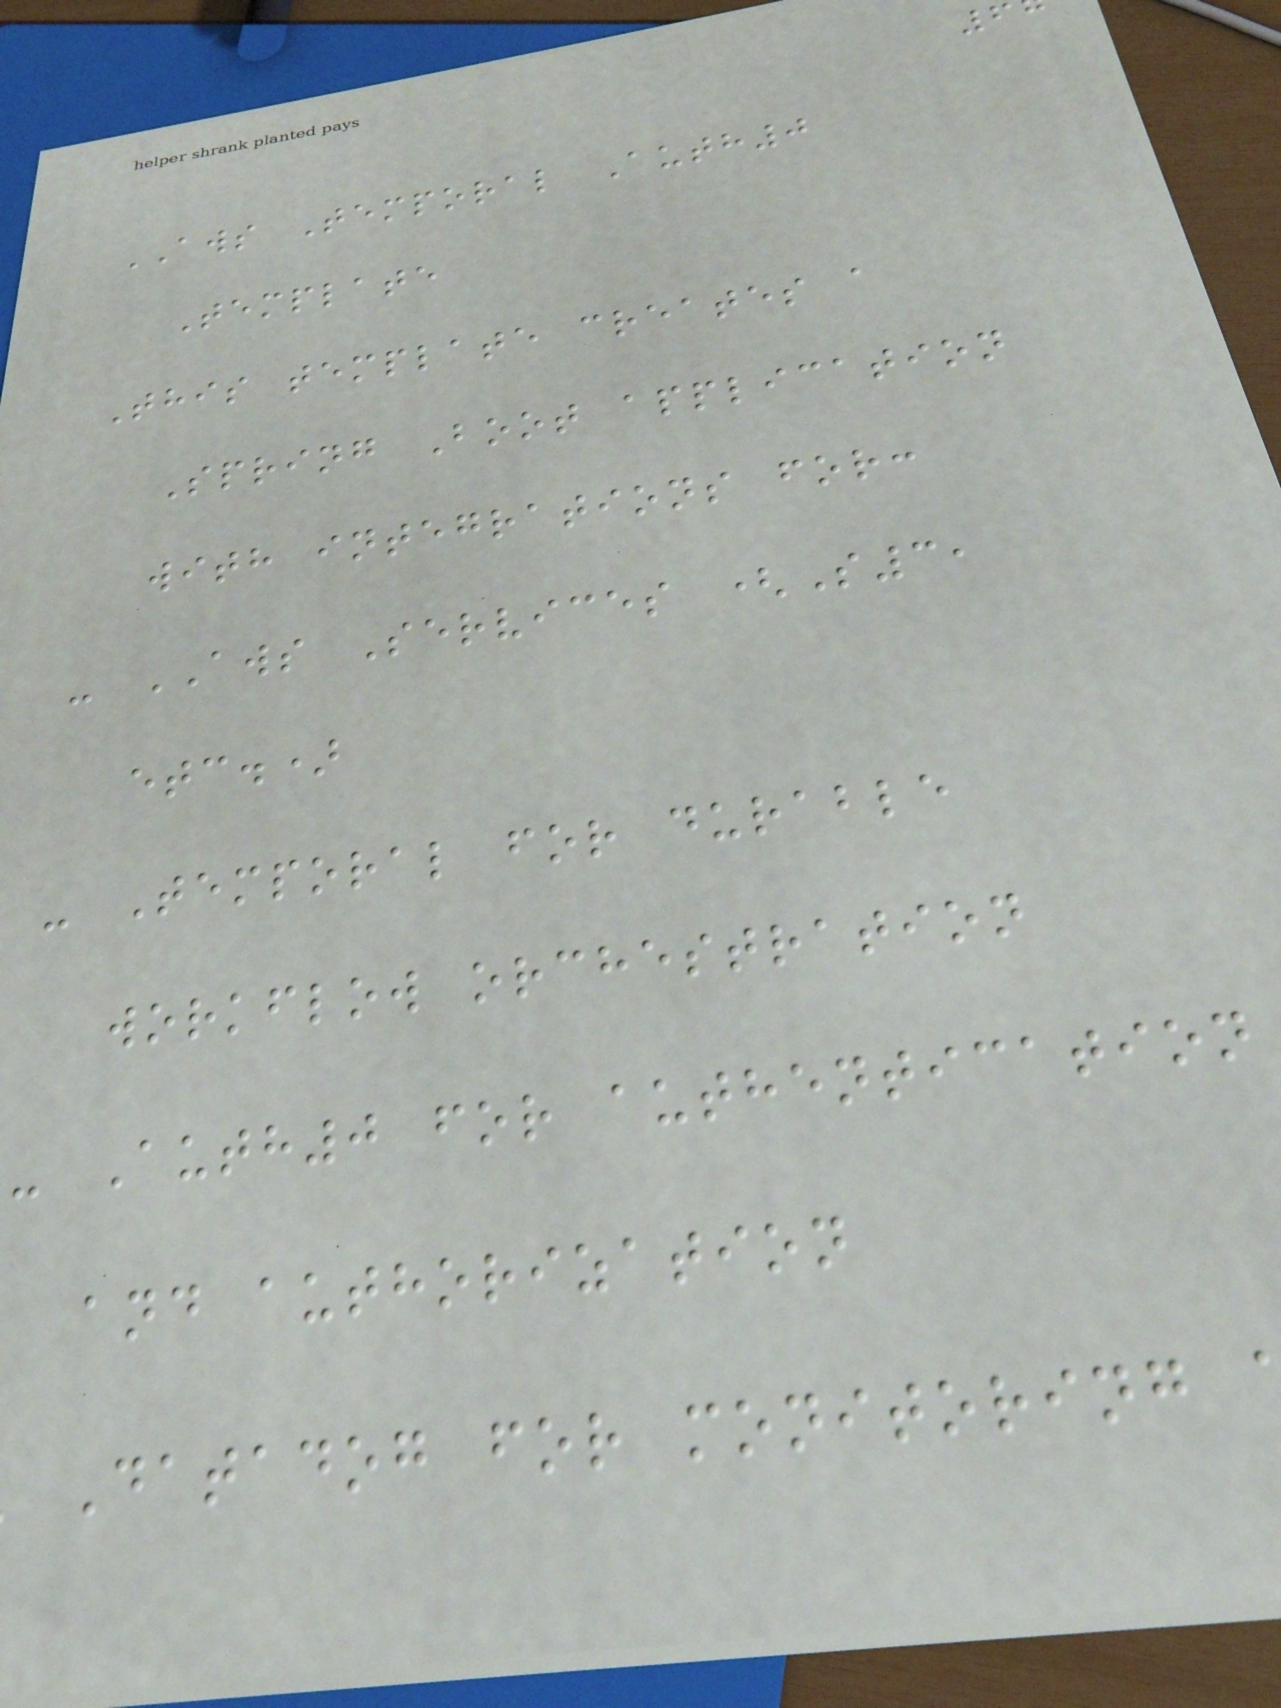AWS Temporal Auth0
Template
This template creates a
Spring Boot application
with integrations for:
- AWS Services (S3,
etc.)
- Temporal for durable
workflow orchestration
- Auth0 for authentication
and authorization
Datadog for monitoring
